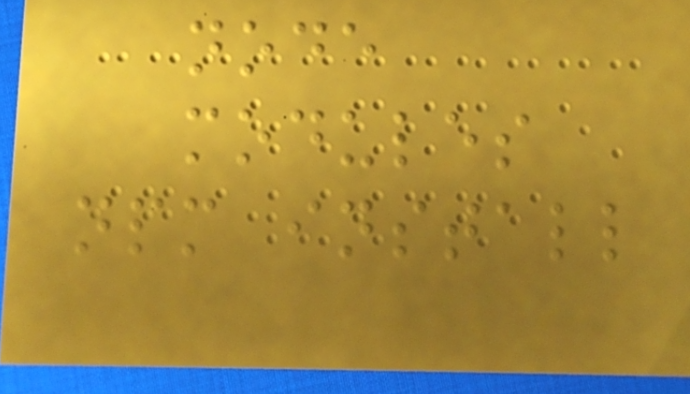node
modules
npm install
